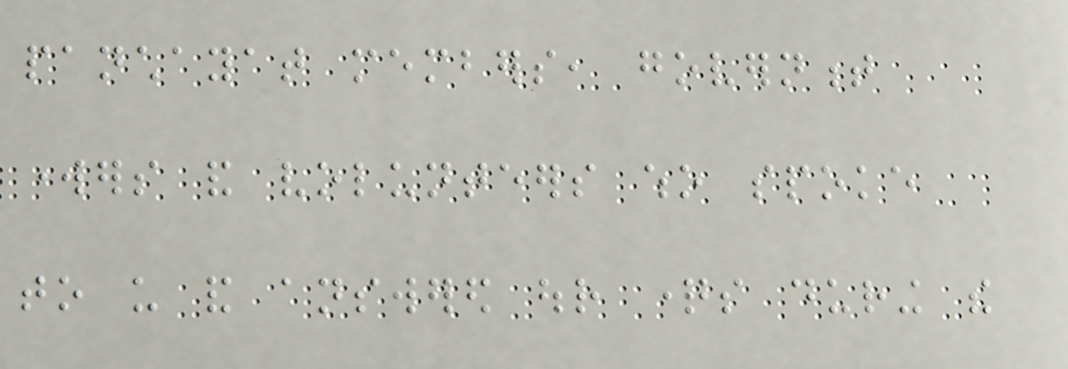panchayat members, government
workers and volunteers who spoke
to us and answered our questions during the
